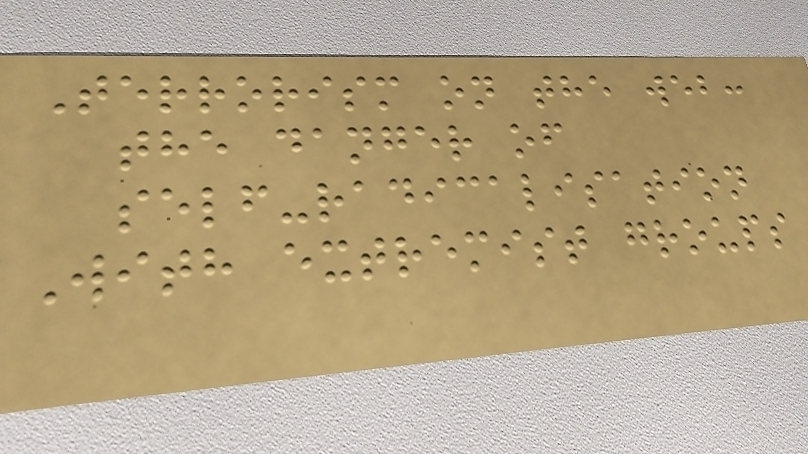Terrorism on the web:
the danger of
self-radicalisation
With extremist groups
